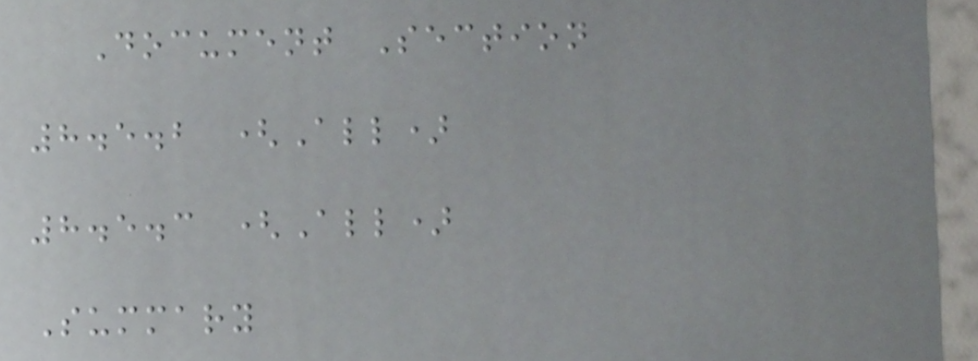Document Section
8.5.2 (All)
8.5.3 (All)
Summary
